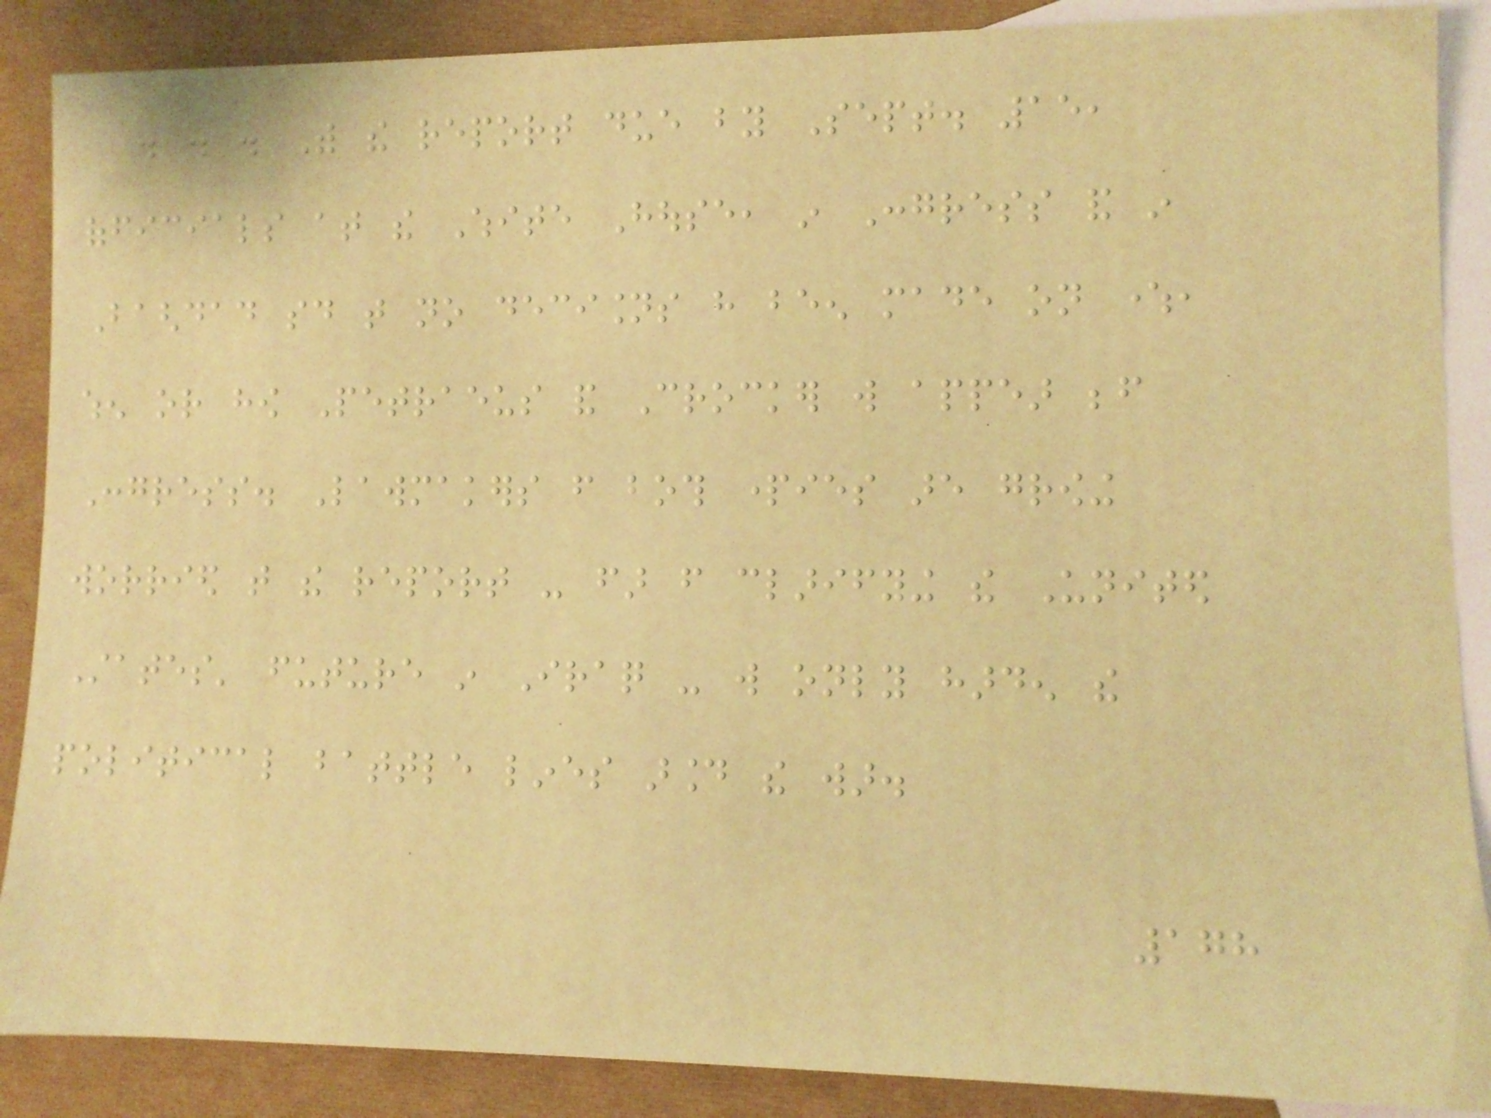. . . With the report due by Sept. 15,
officials at the White House, in Congress and in
Baghdad said that no decisions have been made on where,
when or how Petraeus and Crocker will appear before
Congress. Lawmakers from both parties are growing
worried that the report - far from clarifying the United
States' future in Iraq - will only harden the
political battle lines around the war.
178
